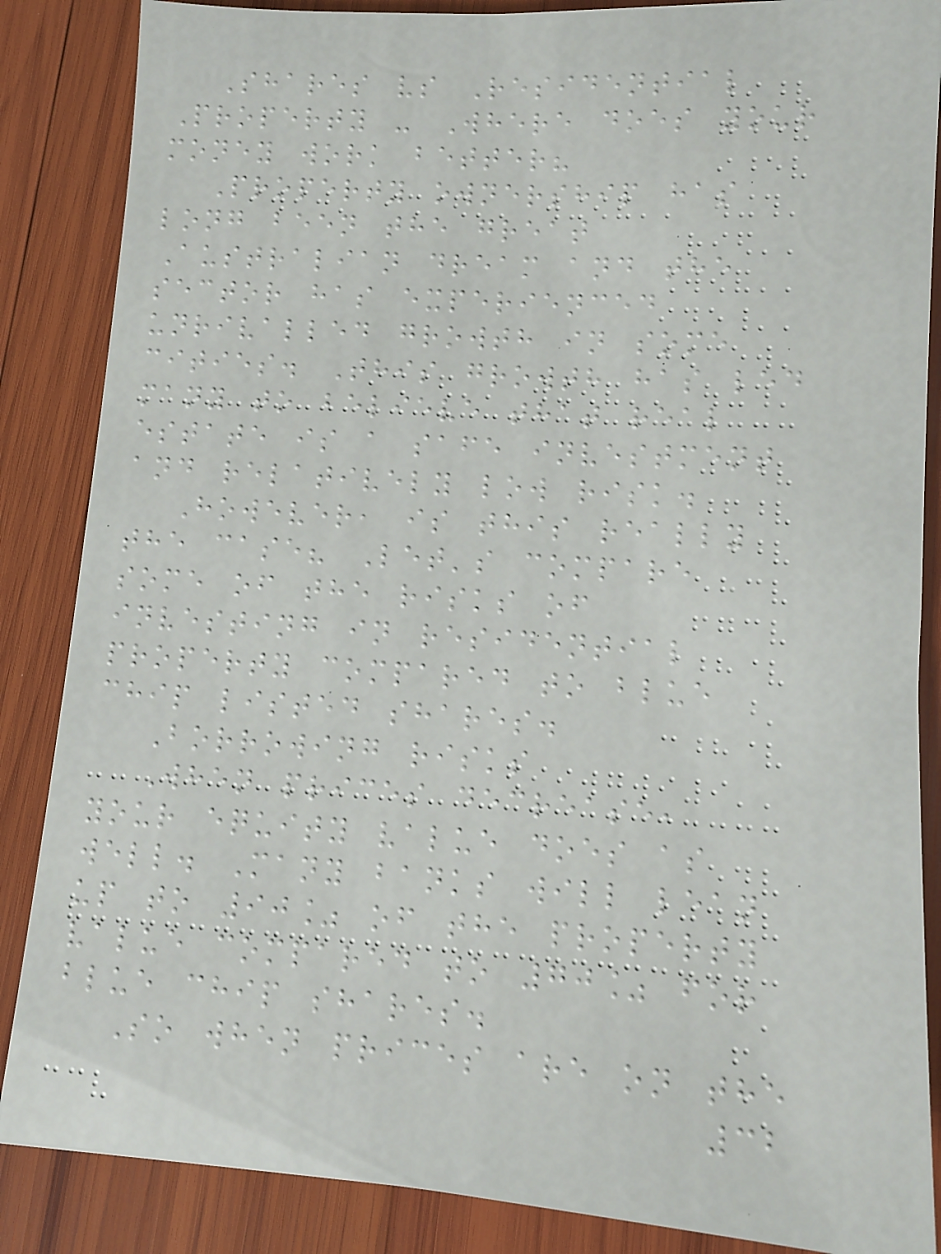Shares vs Residential
Property - Where does your
money work better?
Property ownership has
long been the great
Australian dream and the
sector has experienced
unrivalled growth in some
cities. This growth has led
many to believe that real
estate is a safe investment
and relatively low risk.
However, is this really
the case? Let's compare
some of the risks of
investing in residential
property compared to blue
chip listed shares.
Borrowing risks
When prices decrease,
your equity value does as
well. Many banks will lean
up to 90% of the property
value compared to 70% for
blue chip shares.
So when prices are on the
32
